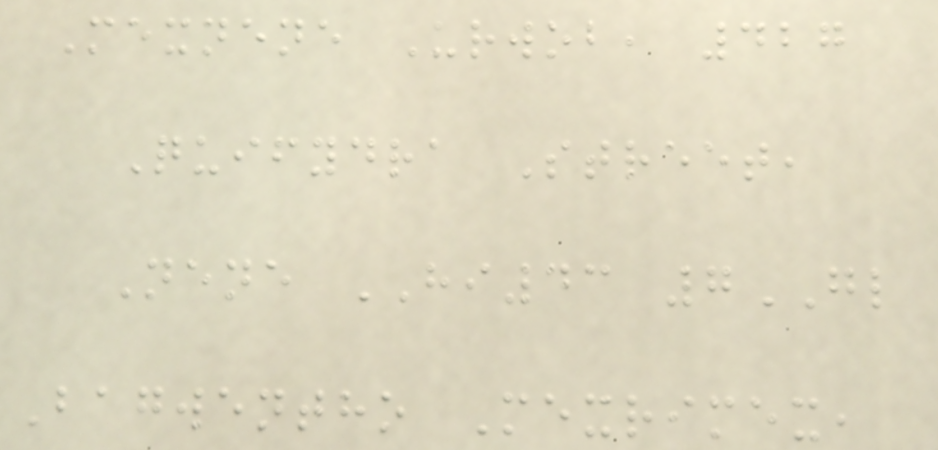Mexnene Urwob, 427
Quifydra Street,
Nene HI43 7GL
Bagwentho Mexrimex,
